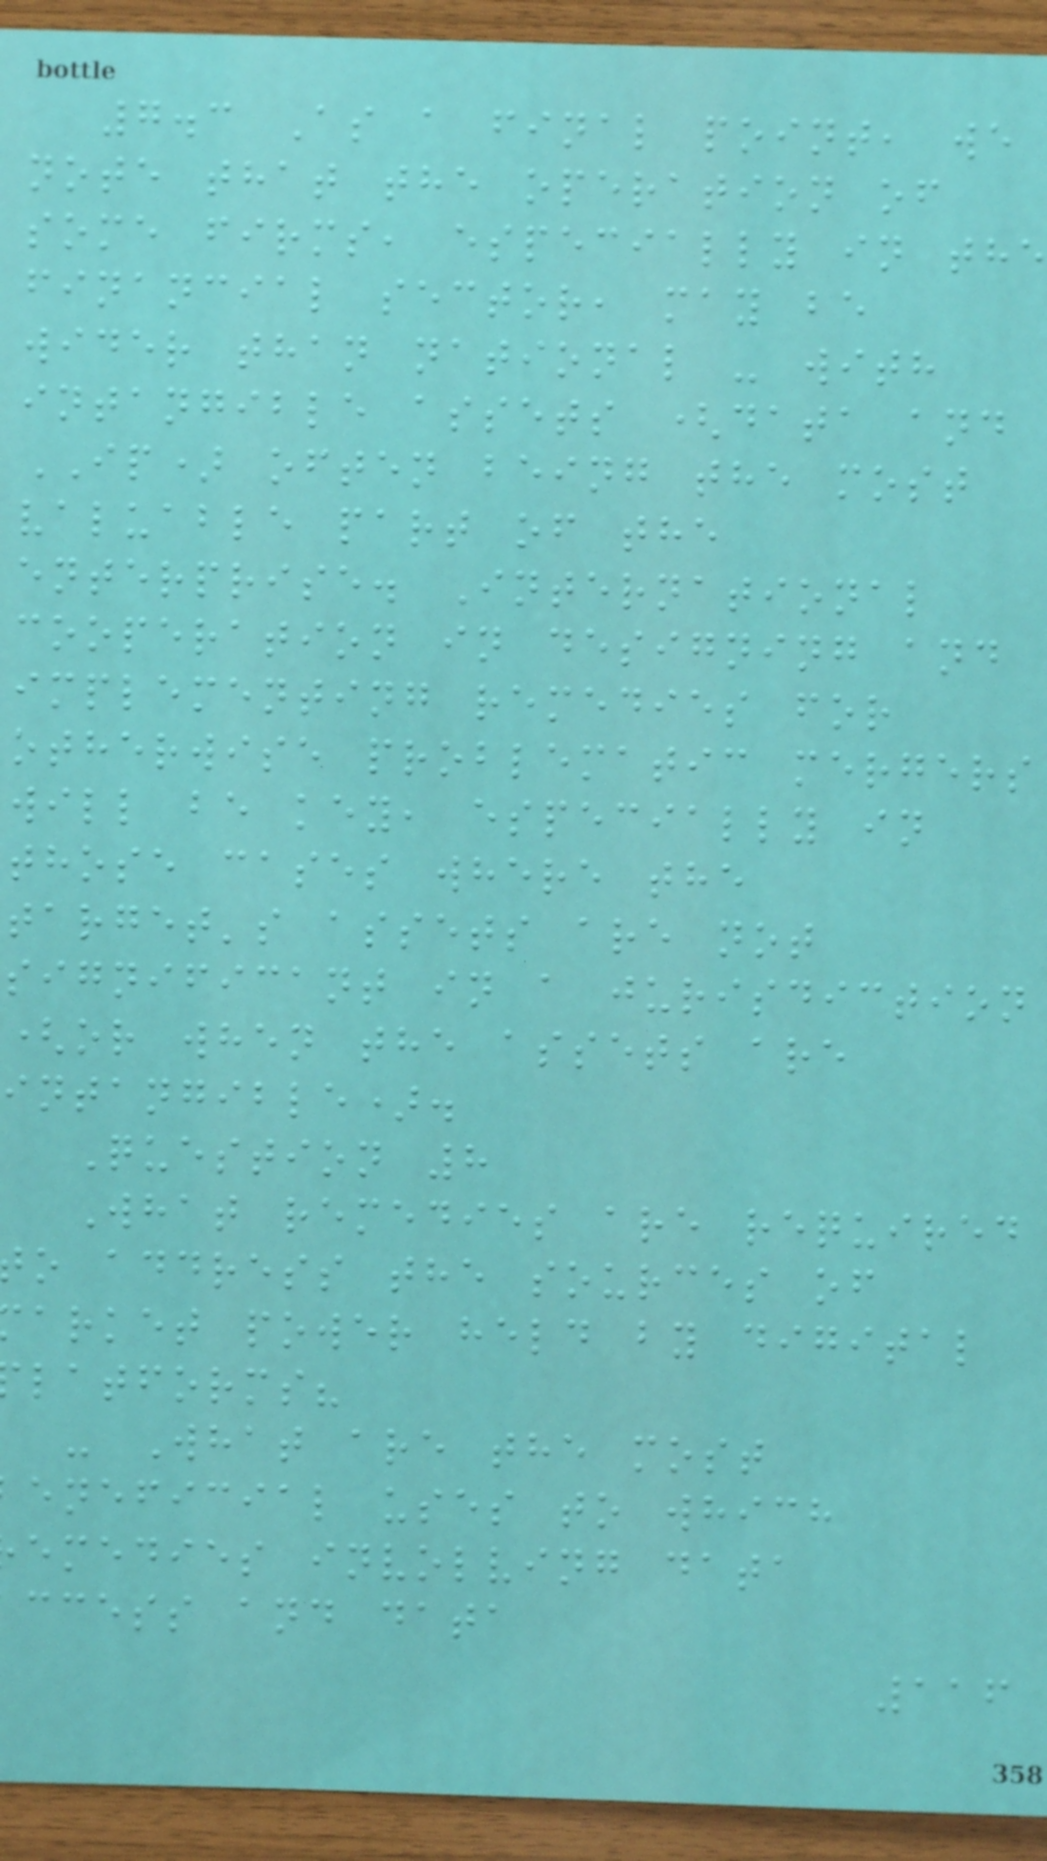7.3 As a final point, we
note that the operation of
some firms, especially in the
financial sector, may be
wider than national - with
intangible assets (data and
IP) often being the most
valuable part of the
enterprise. International
cooperation in designing and
implementing remedies for
otherwise problematic mergers
will be key, especially in
those cases where the
target's assets are not
significant in a jurisdiction
(or when the assets are
intangible).
Question 8
What remedies are required
o address the sources of
arket power held by digital
latforms?
- What are the most
eneficial uses to which
emedies involving data
ccess and data
116
